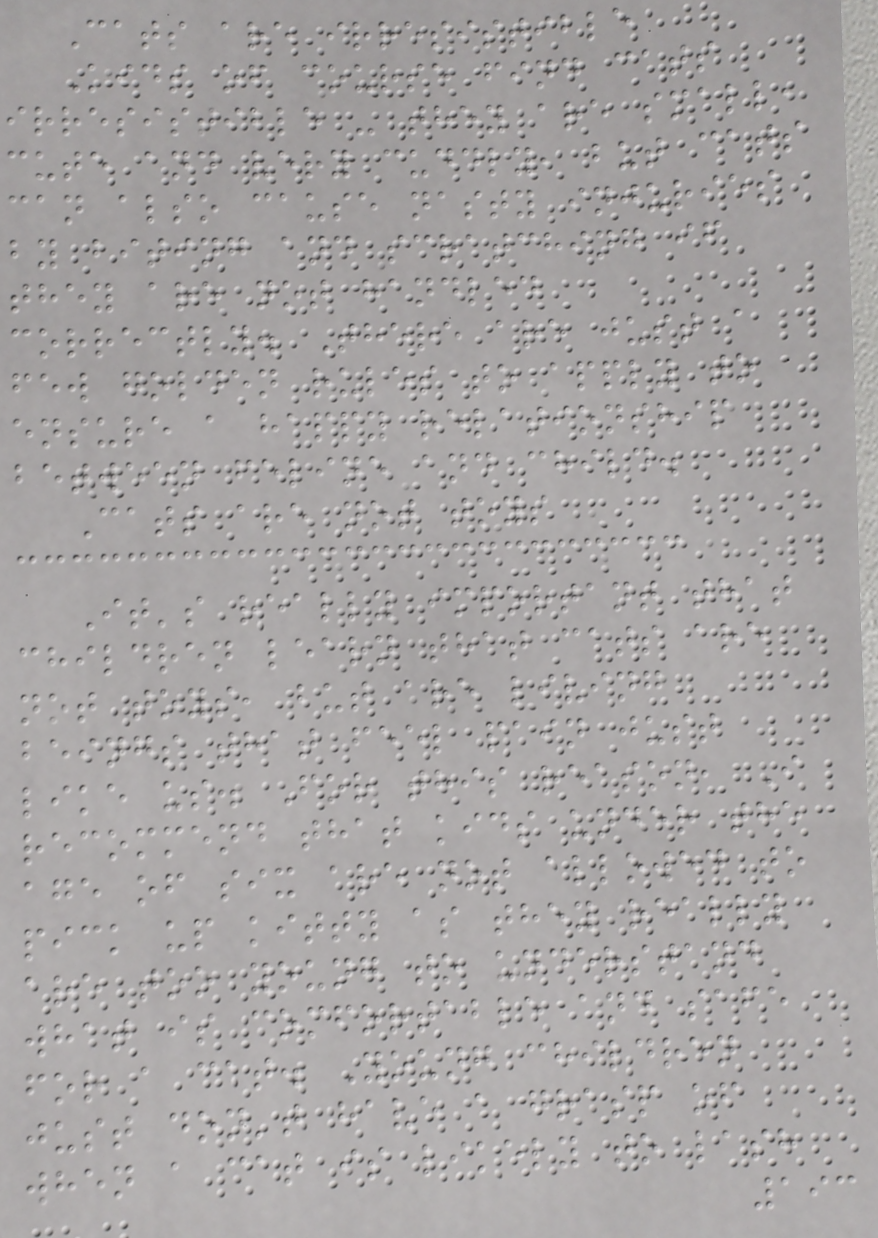Cats are irresistible
Kids of course find cats
irresistible - they are small,
cute and very cuddly, but cats
can also cause nasty injuries
by biting and scratching if
they are not handled
correctly. There are just a
few golden rules to apply to
ensure a happy relationship
between feline and child.
Cats are not toys
It's really important that
children learn that cats are
not toys, but are living
beings that feel pain just
like us. For this reason, I
recommend that kids under the
age of six are not allowed to
pick up kitty as they really
are too young to understand
what is comfortable and safe
for a cat. Young children
just don't have a grasp of
when a cat is likely to lash
193
